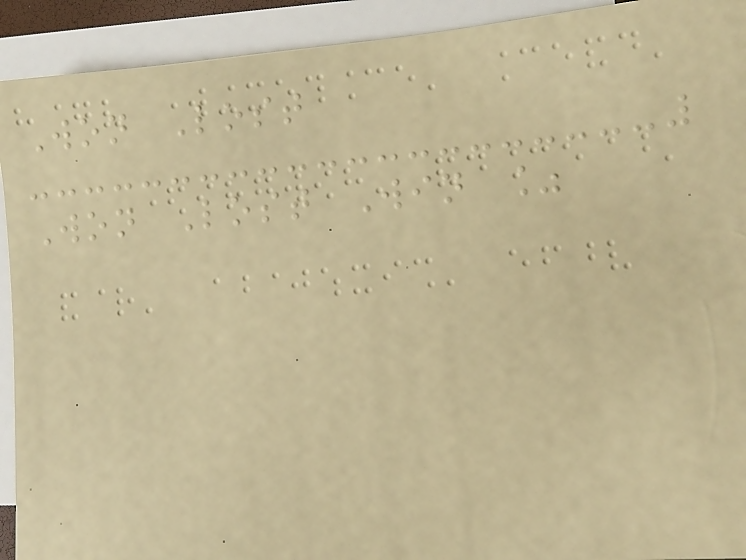Won Lost
Won Lost Win %
